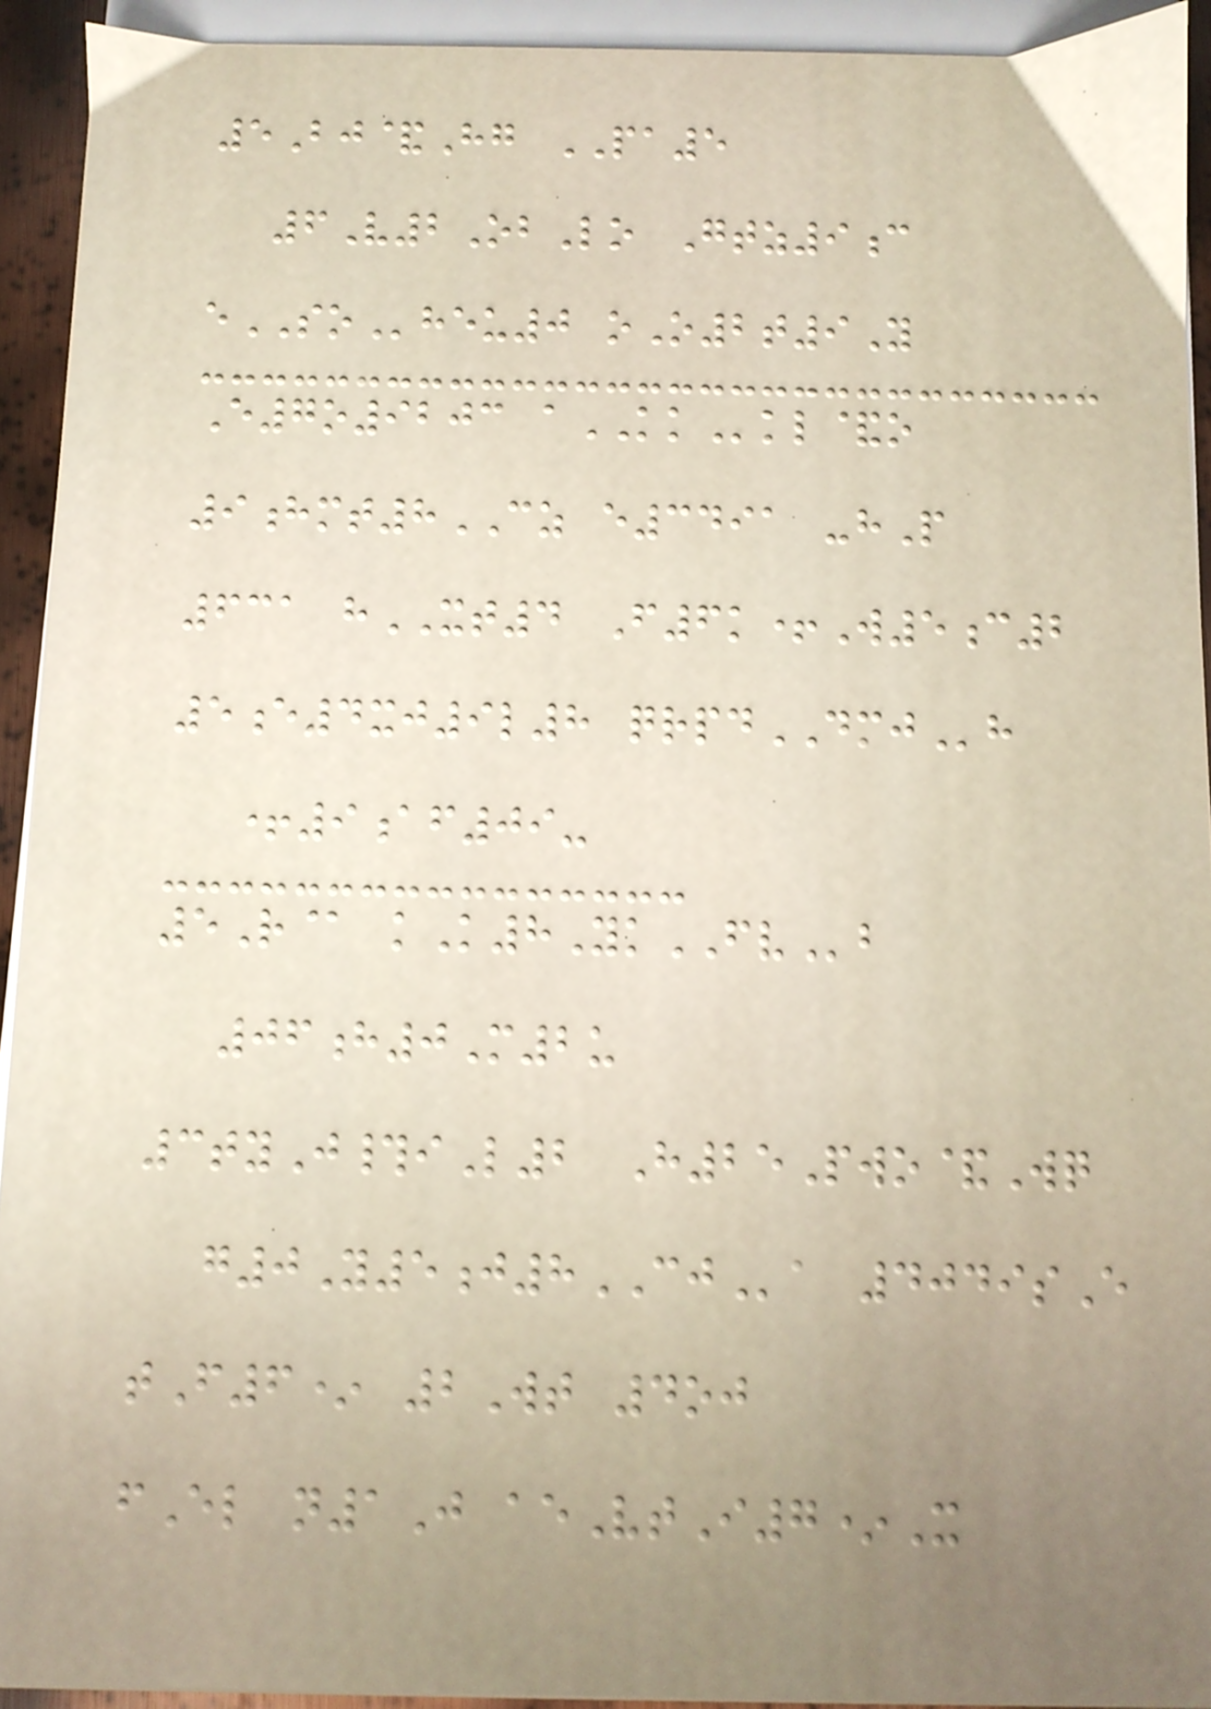5Bj&Hg PA5
6V2ObLo Gtz9c
eSOheu0 oO2t9Y
E7o9203 aKKkl&o
9hmt8CZ e3491 -hP
631 hXT4 F6k+W5c2
5e4xj9l8 qrpdDMJh
+9af09-
5R@ kK8YkFVb
06h0M2u
3tyJ#iL2 H25Pwo&Wq
g0Y5j8CJa 4049sE
tF6* 2Wt 4oj
fEl n1J aeVtI7*X
